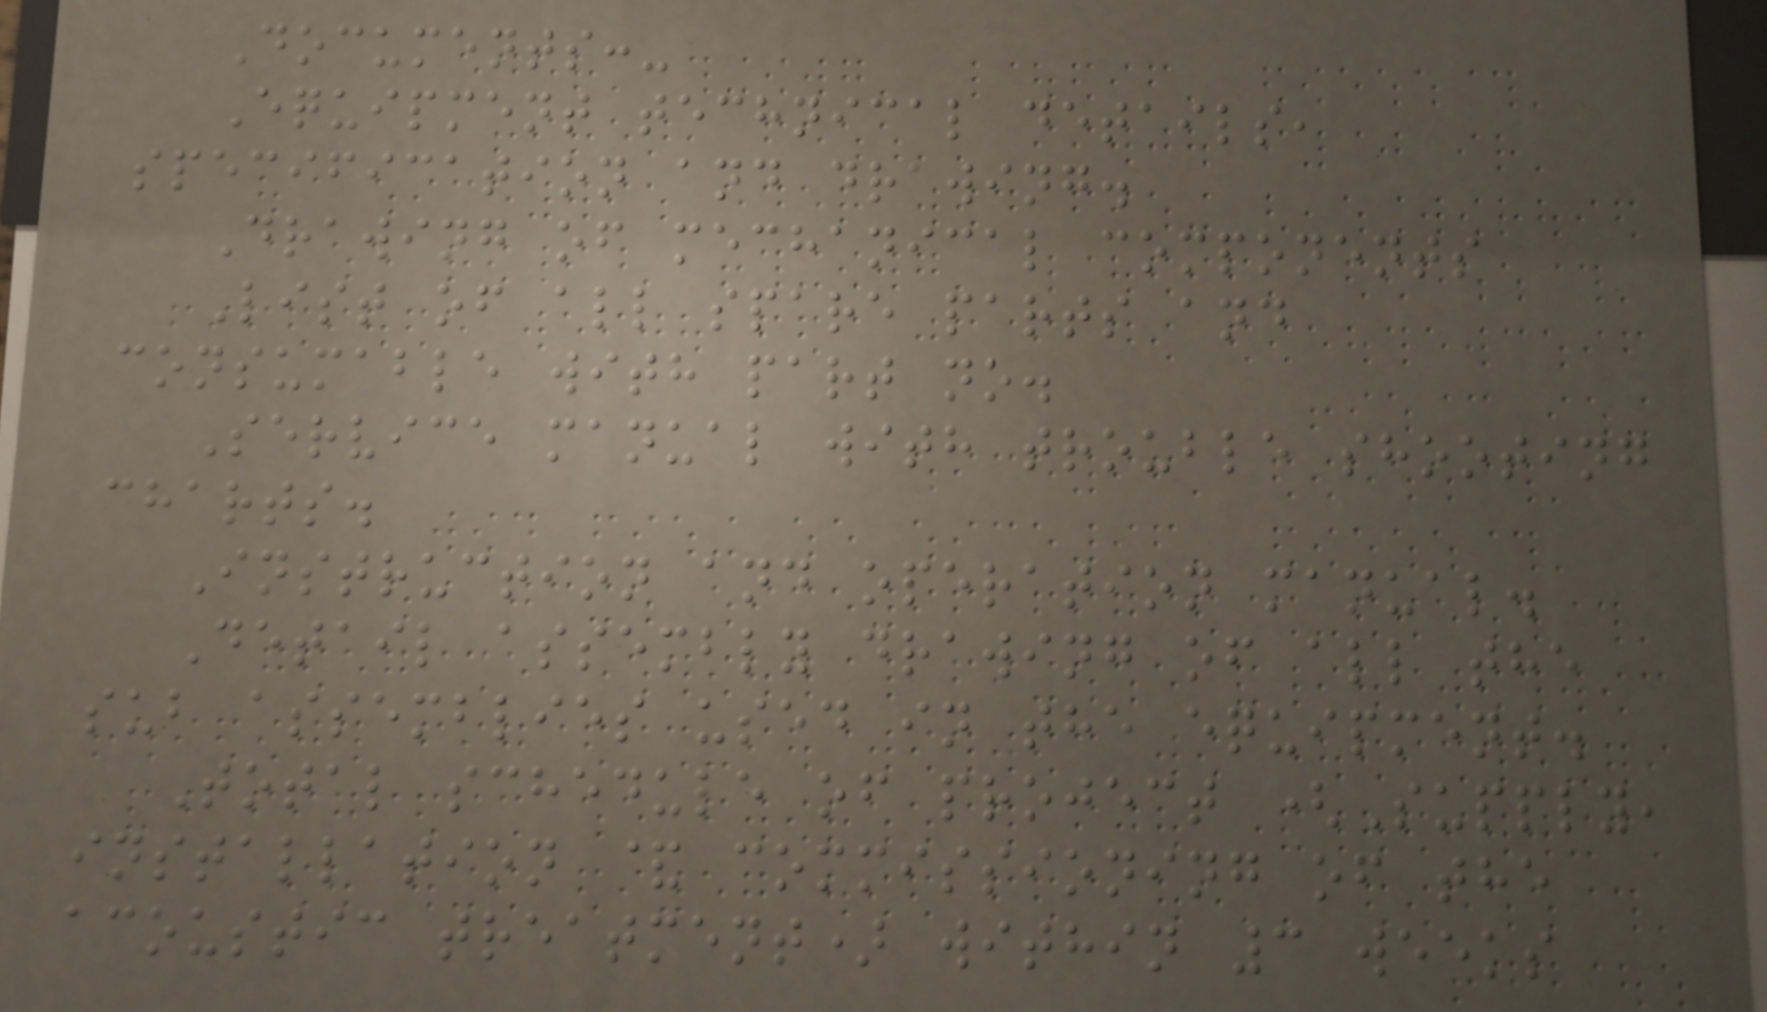Documents:-
Equipment technical details,
specification and drawing.
Drawing of mechanical components
List of all spare parts and
consumable with part no.
Service manual with trouble shooting
charts.
Instruction and operation manual.
Detail assembly drawing of all the
sub assemblies used in the equipment.
Total schedule of project (Supply,
installation & commissioning of the
acoustic treatment) within 3 weeks
